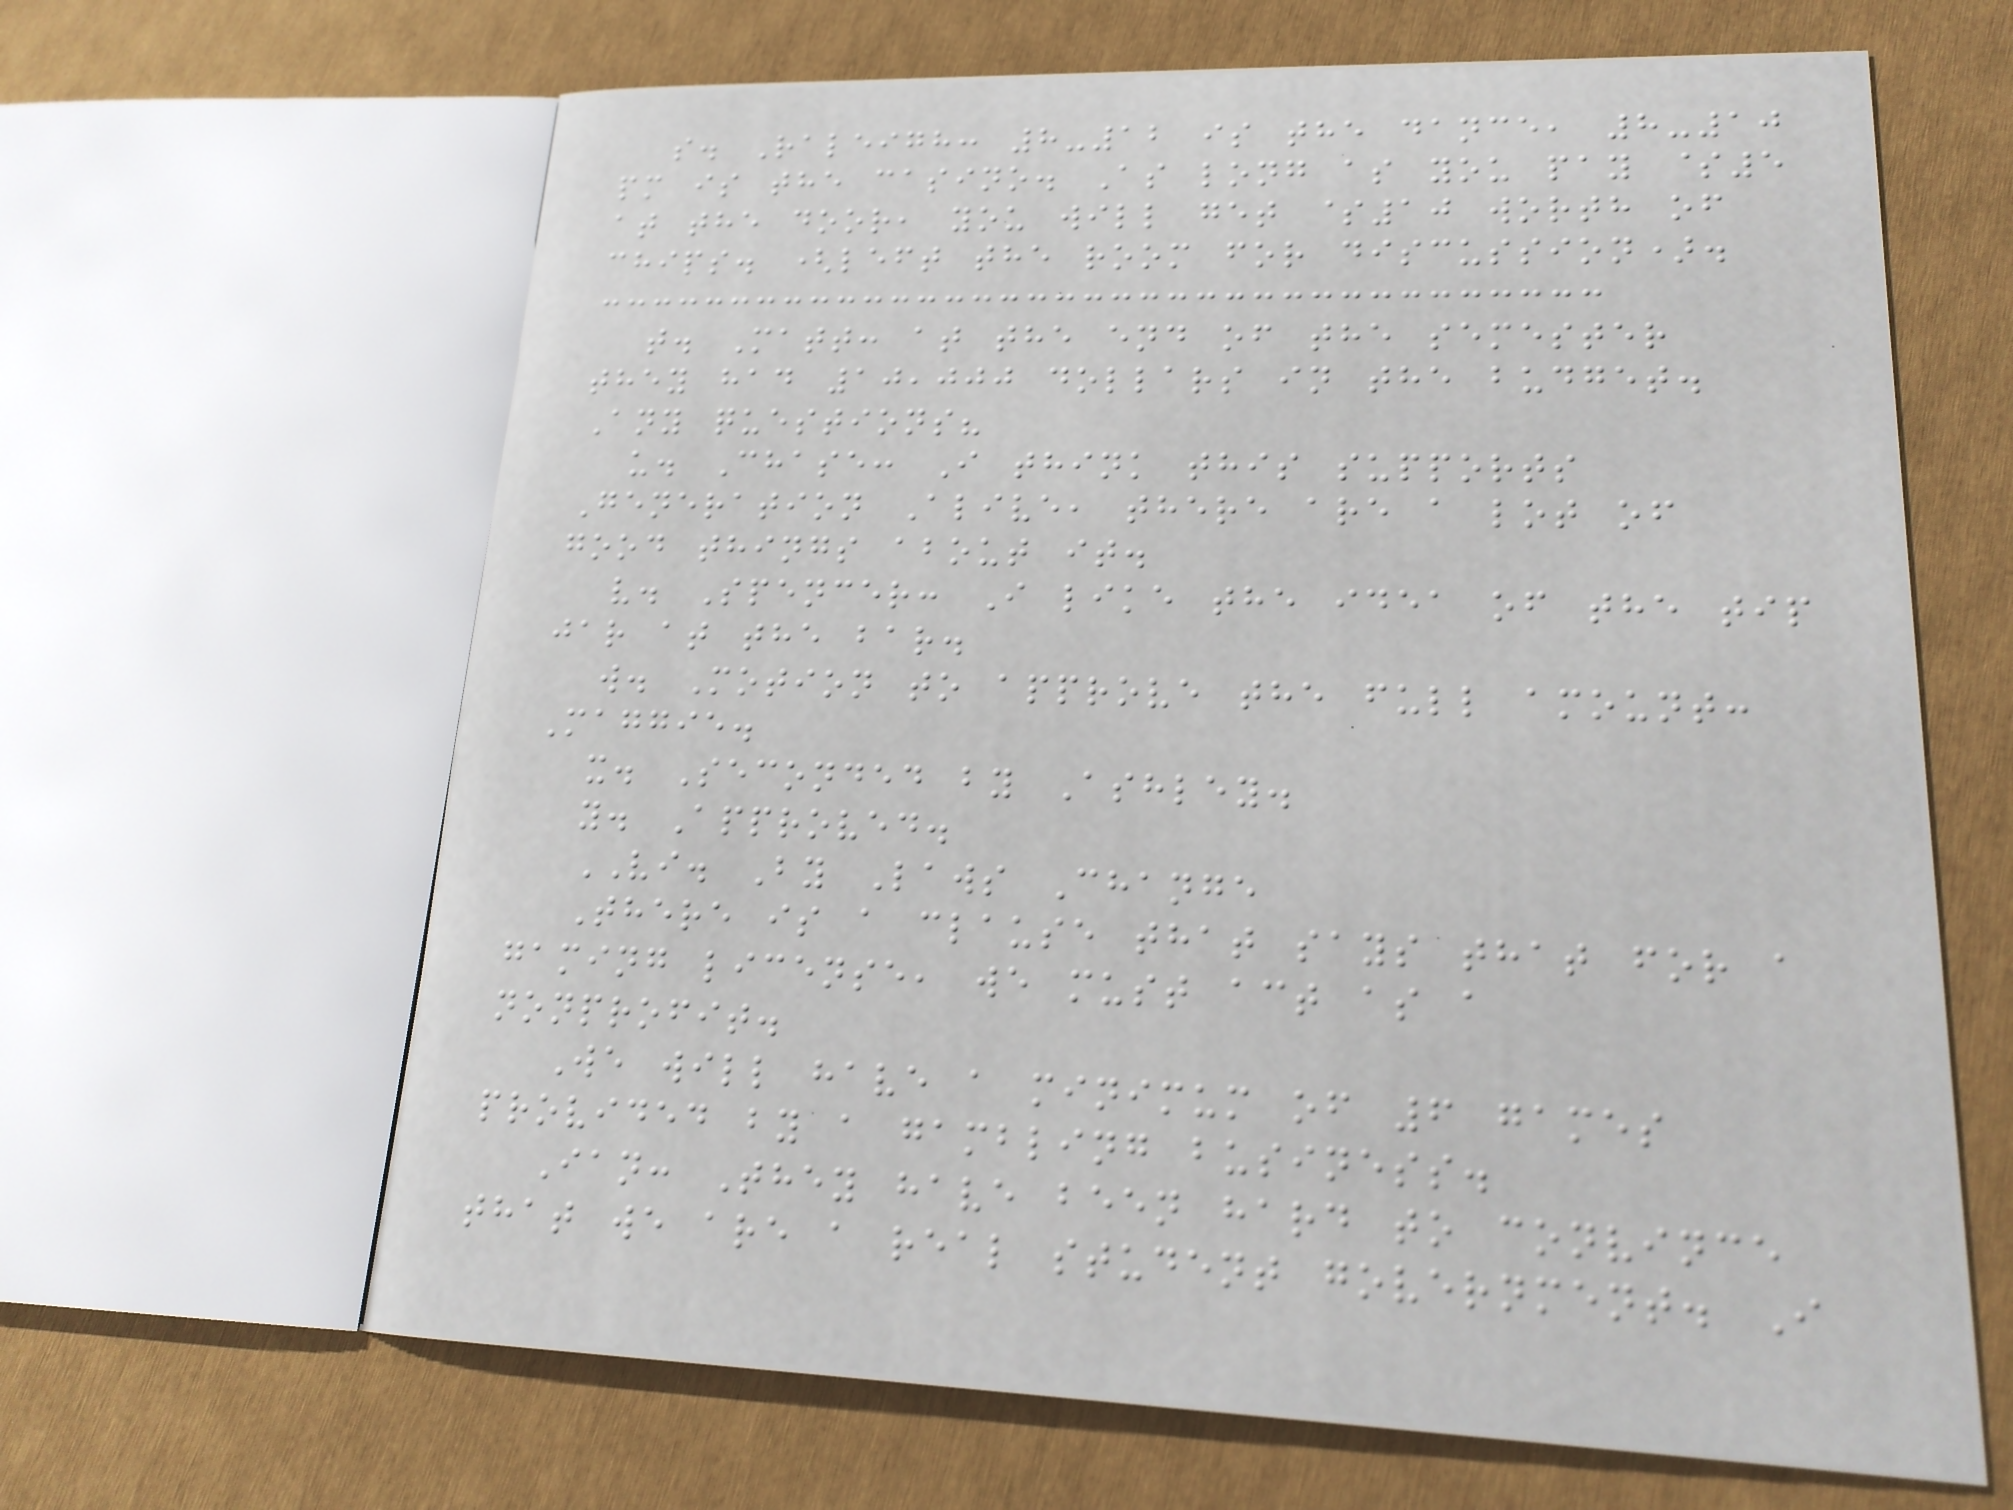s. Raleigh: 8-12 is the dance, 8-10
pm is the casino. As long as you pay $5
at the door, you will get $10 worth of
chips. (left the room for discussion).
t. Matt: at the end of the semester
they had 10,000 dollars in the budget.
Any questions?
u. Chase: I think this supports
Generation Alive, there are a lot of
good things about it.
v. Spencer: I like the idea of the tip
jar at the bar.
w. Motion to approve the full amount:
Maggie.
x. Seconded by Ashley.
y. Approved.
VI. By Laws Change
There is a clause that says that for a
gaming license, we must act as a
nonprofit.
We will have a minimum of 6 games
provided by a gambling business.
Ian: They have been hard to convince
that we are a real student government. I
